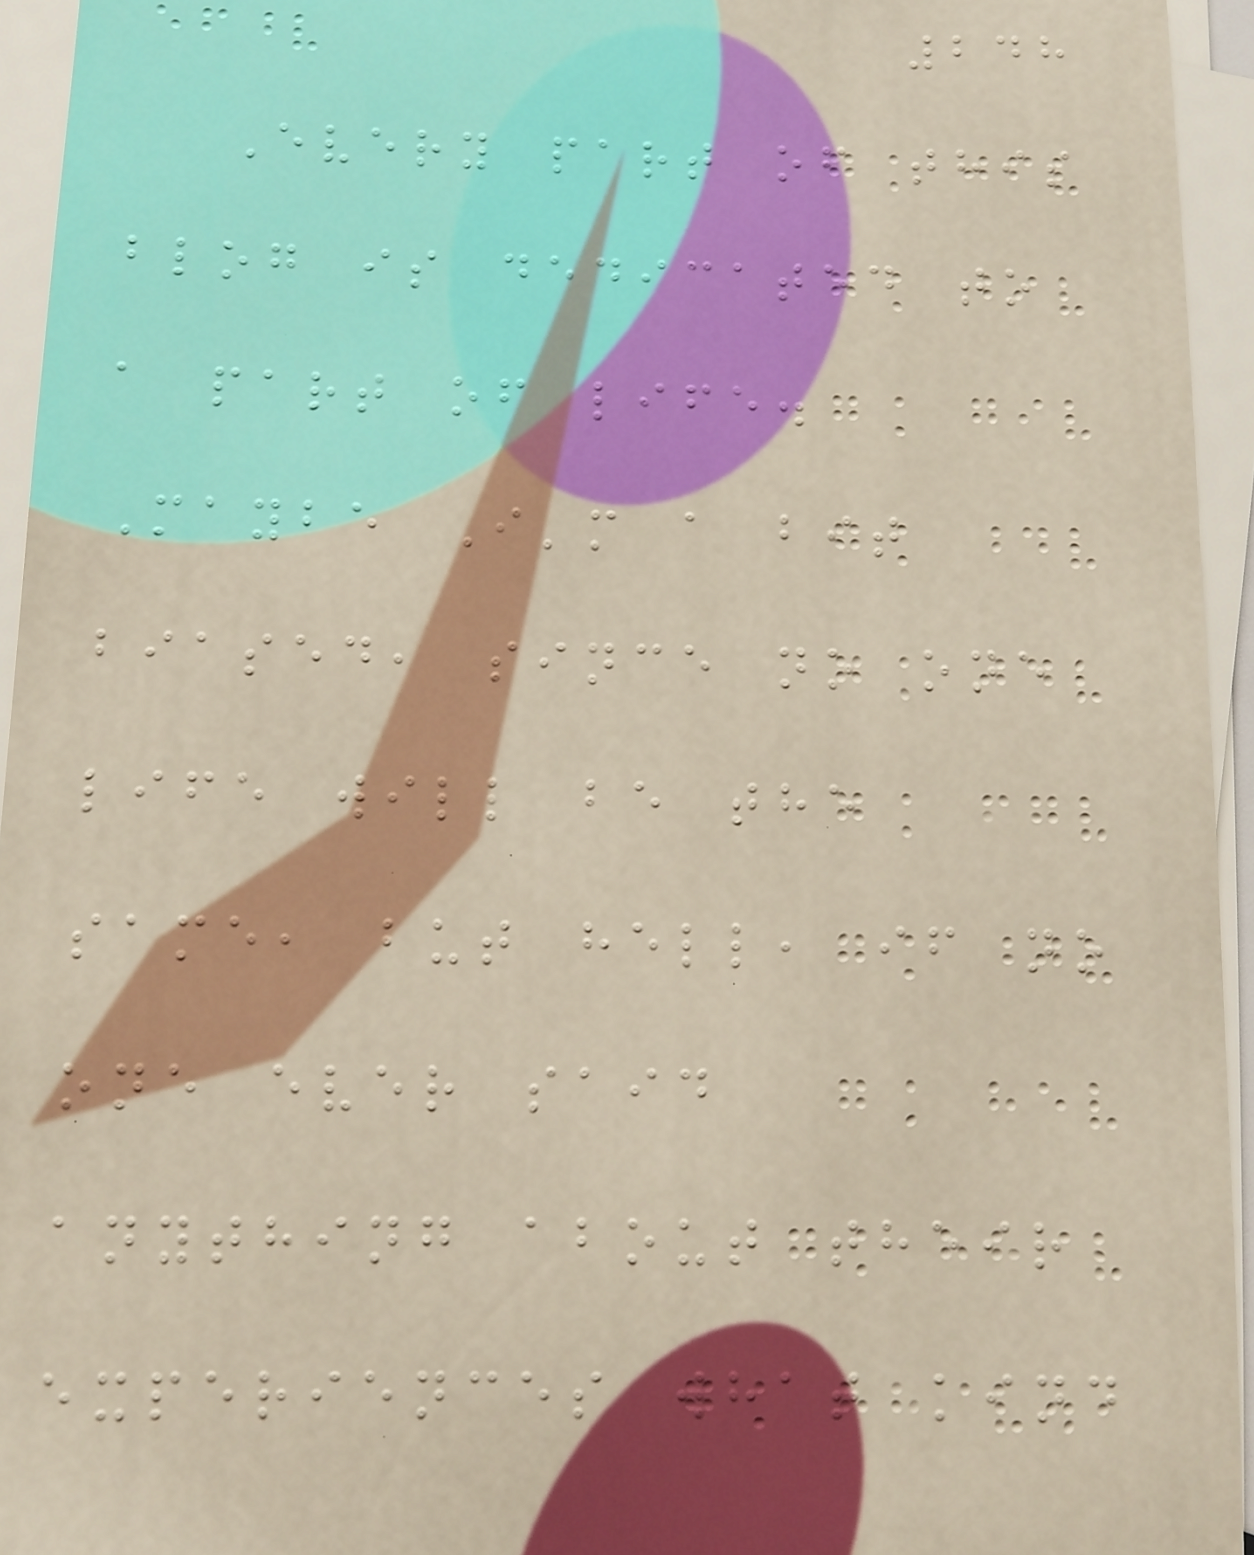248
Every part of this
blog is dedicated to
a part of life.
Maybe I'm a bit
biased, since no one
life will be the
same, but hell, if no
one ever said
anything about their
experiences what kind
